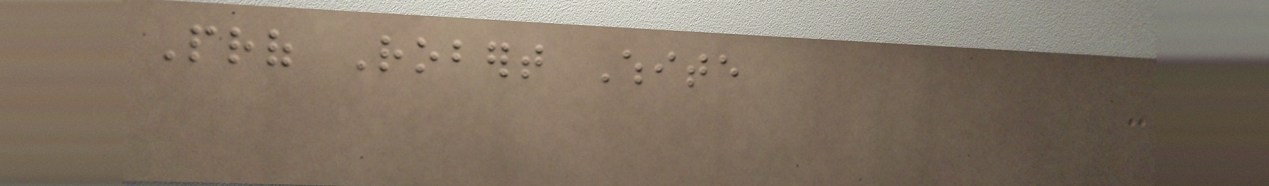Prof Robert White
